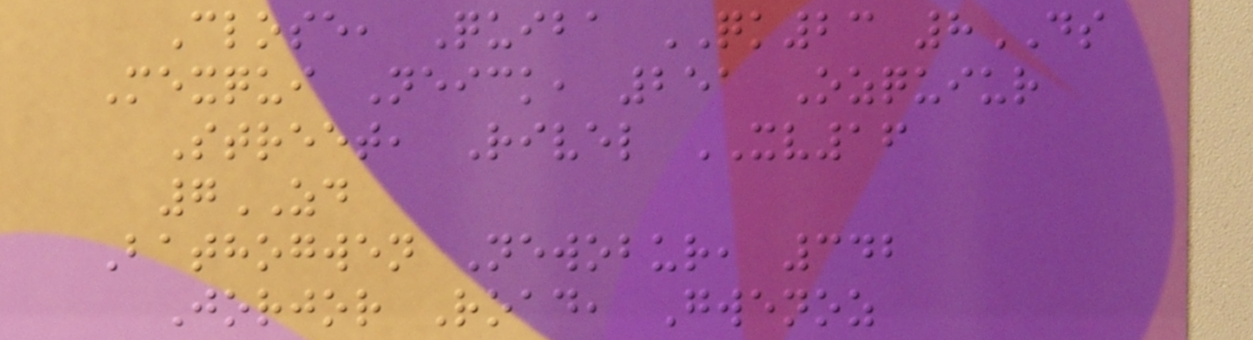Close, Quiba QK23 8DS
Mexqui Neick, 251 Ozquiur
Street, Rivel XV16
7ZD
Bathogwen Newobur, 342
Jorjor Road, Gwenoz
